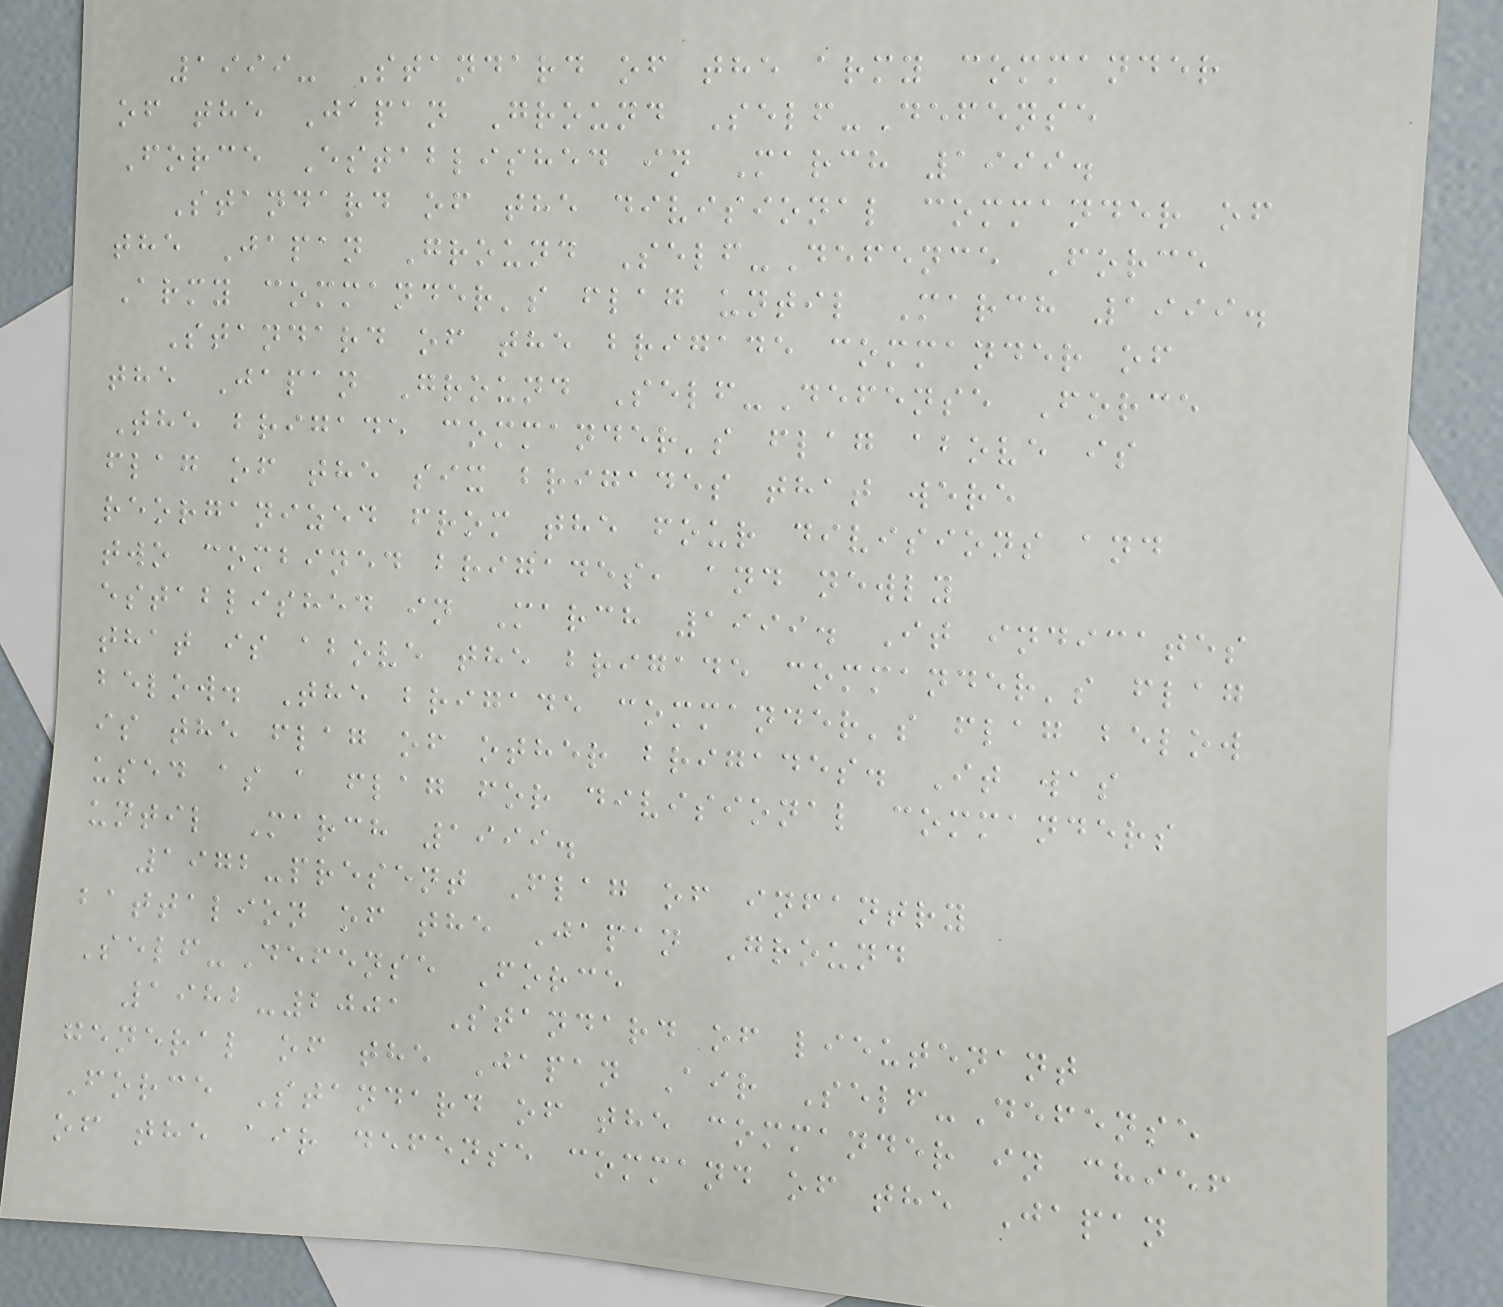1999- Standard of the army commander
of the Japan Ground Self-Defense
Force Established in March 1999.
Standard of the divisional commander of
the Japan Ground Self-Defence Force
Army commander's flag until March 1999.
Standard of the brigade commander of
the Japan Ground Self-Defense Force
The brigade commander's flag above is
flag of the six brigades that were
reorganized from the four divisions and
two combined brigades, and newly
established in March 1999. It indicates
that is above the brigade commander's flag
below. The brigade commander's flag below
is the flag of other brigades. It was
used as a flag for divisional commanders
until March 1999.
1972-present Flag of infantry
battalion of the Japan Ground
Self-Defense Force
1982-2001 Standard of lieutenant
general of the Japan Air Self-Defense
Force Standard of the commander in chief
of the air defense command of the Japan
